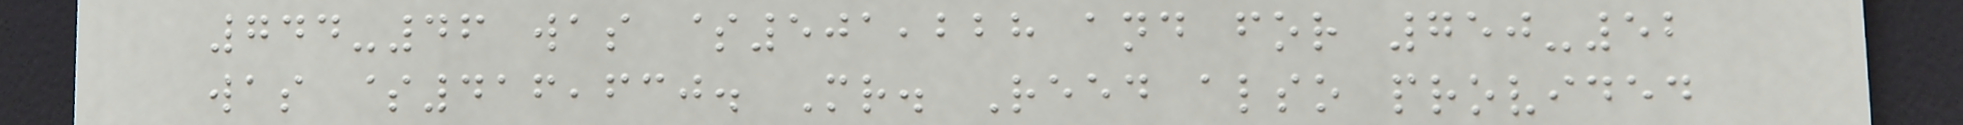744-46 was $501,228 and for 750-52
was $416,630. Mr. Reed also provided
